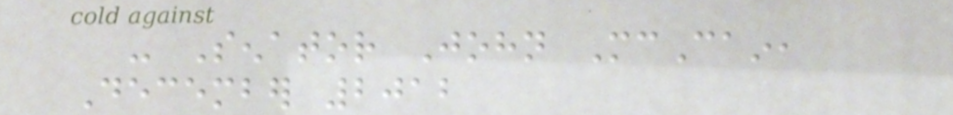- Senator John McCain,
December 2012
